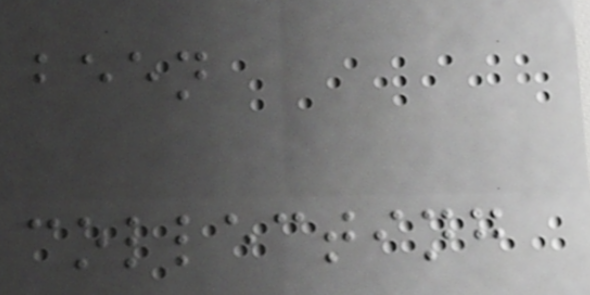been
collecting
